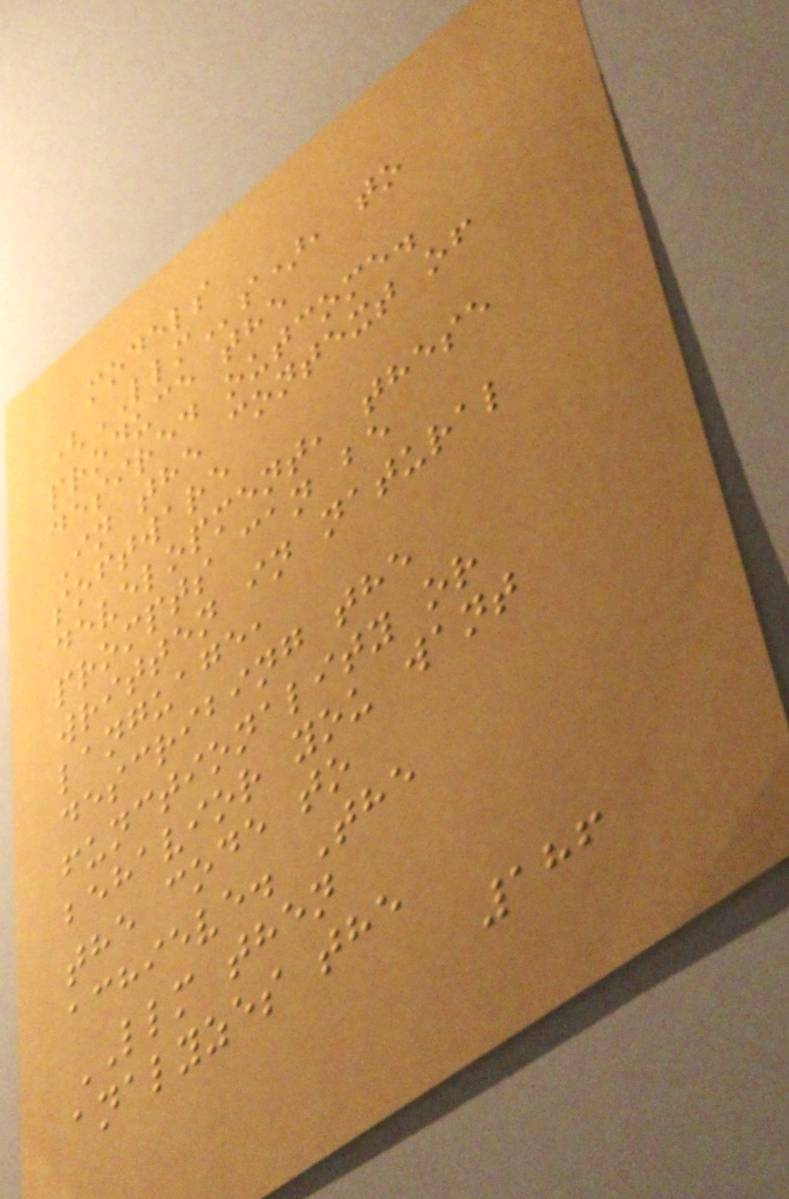models
(LLMs), to
produce the
desired outcome.
In the context of
software
development, these
prompts can be
written in natural
language,
describing the
functionality or
behavior you want
the code to
achieve. The
LLM then
analyzes the
186
